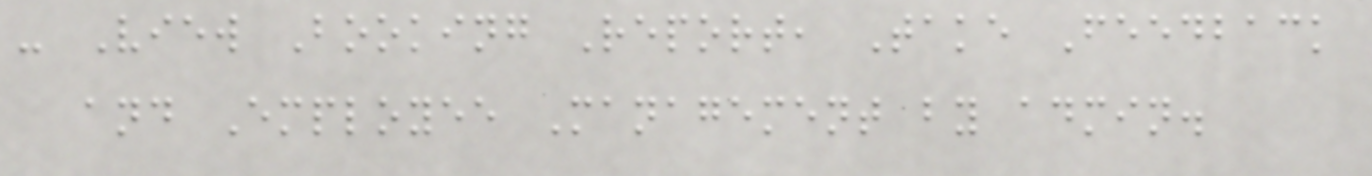- View Booking Report, Take Feedback
and Employee Management by admin.
